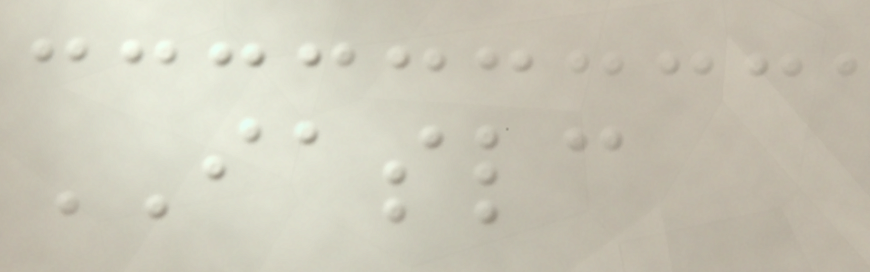IASLC
